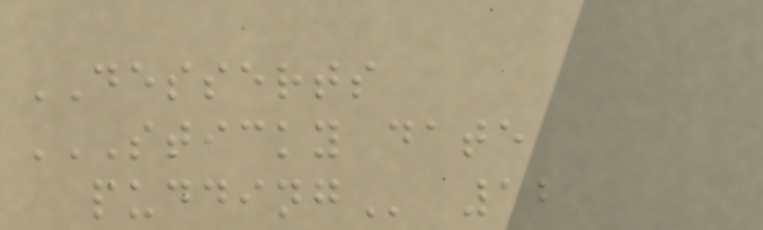DESSERTS
STICKY DATE
PUDDING 12
